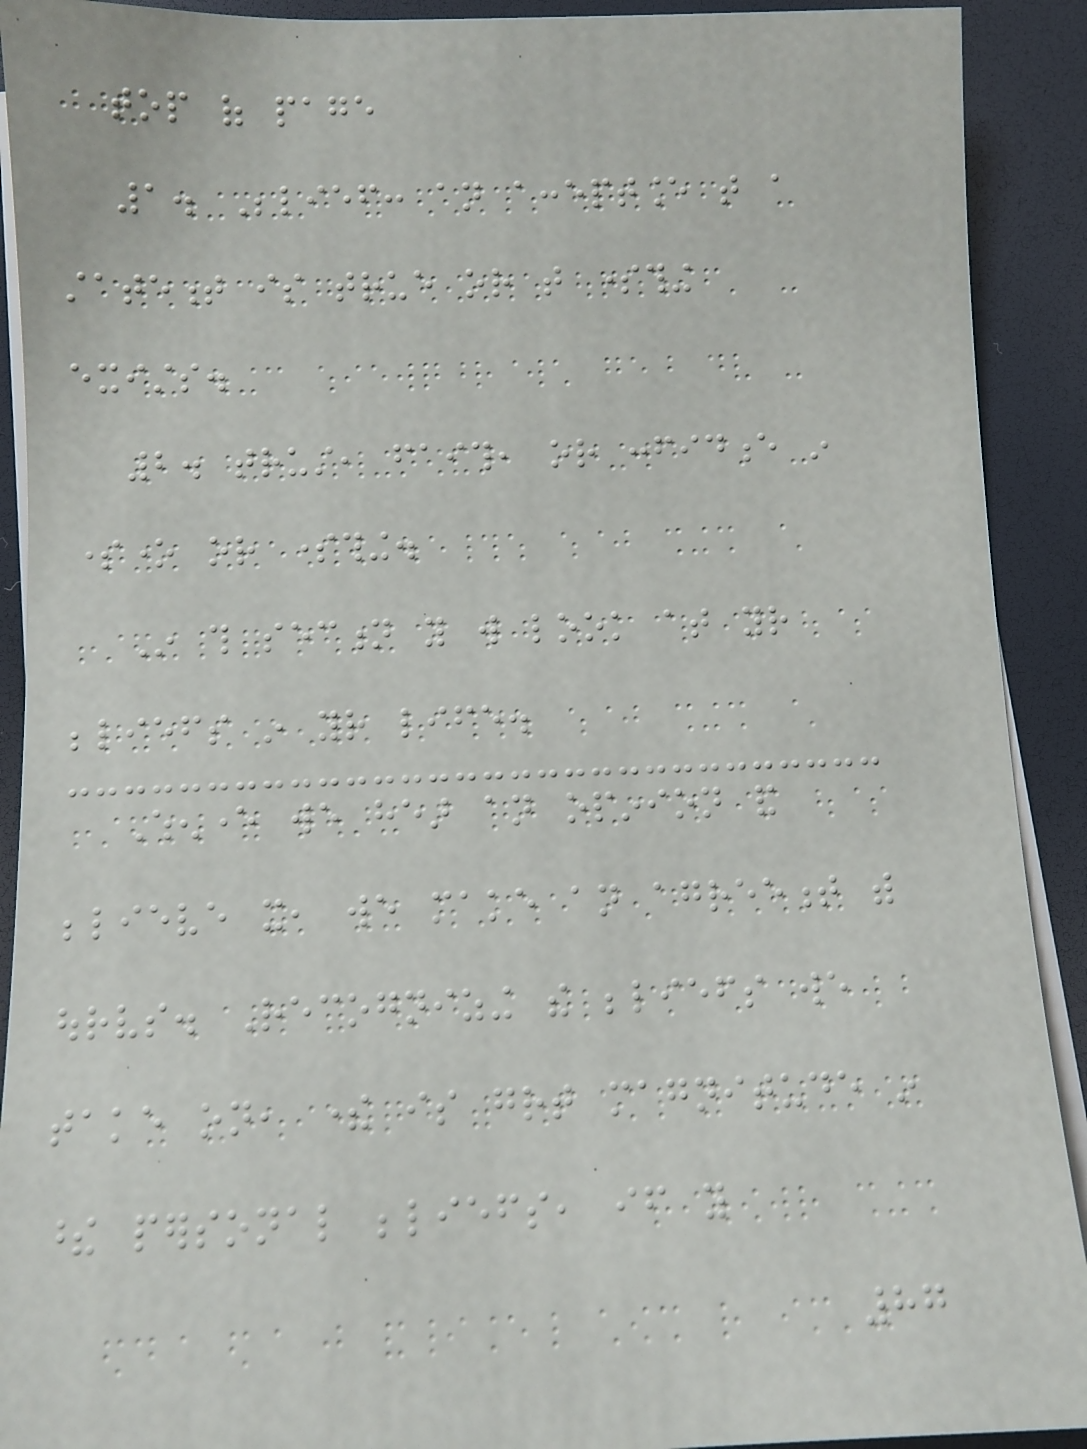top of page
1. Belief: an acceptance that a
statement is true or that something
exists.
2. trust, faith, or confidence in
someone or something.
In this section you will look at your
beliefs in your life.
Whenever we hear an opinion and
believe it, we make an agreement with
ourselves. Recognizing the beliefs we
take on, there is great magnitude in
these personal beliefs, if you
87
